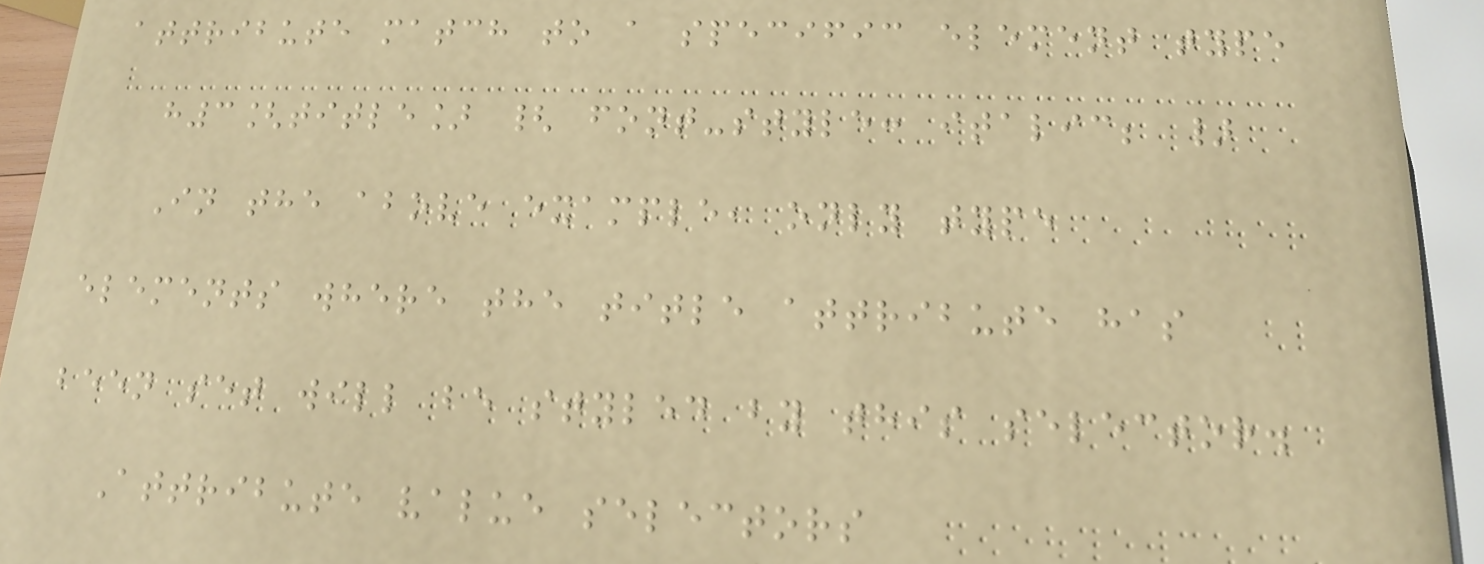attribute match to a specific element type
h3[title] { font-style: italic; }
In the above example, only type
elements where the title attribute has
been set will be styled by this selector.
Attribute value selectors
